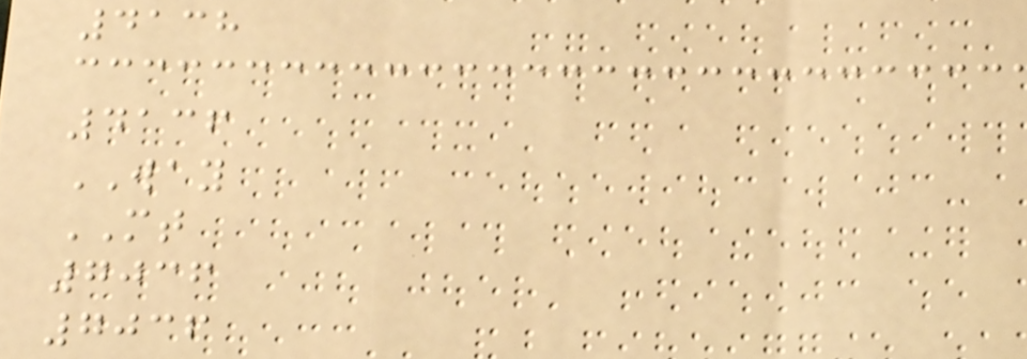4138
4136
WAY
MT
7036
7036
